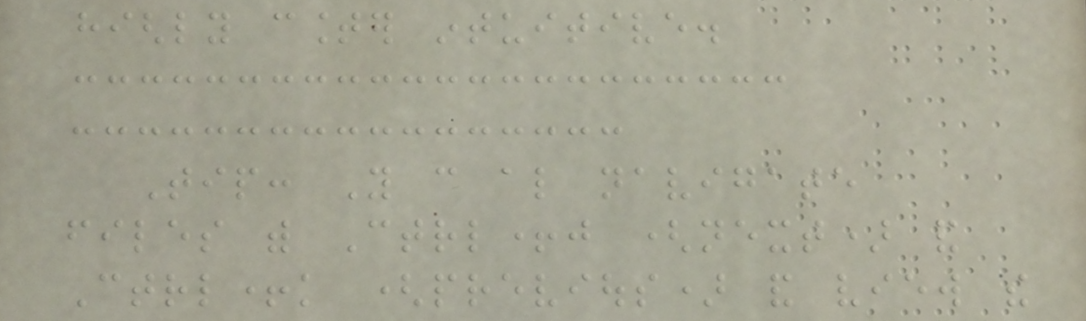highly counter intuitive.
Tip: You can also navigate
files with Ctrl+j (next) and
Ctrl+k (previous) and view the
